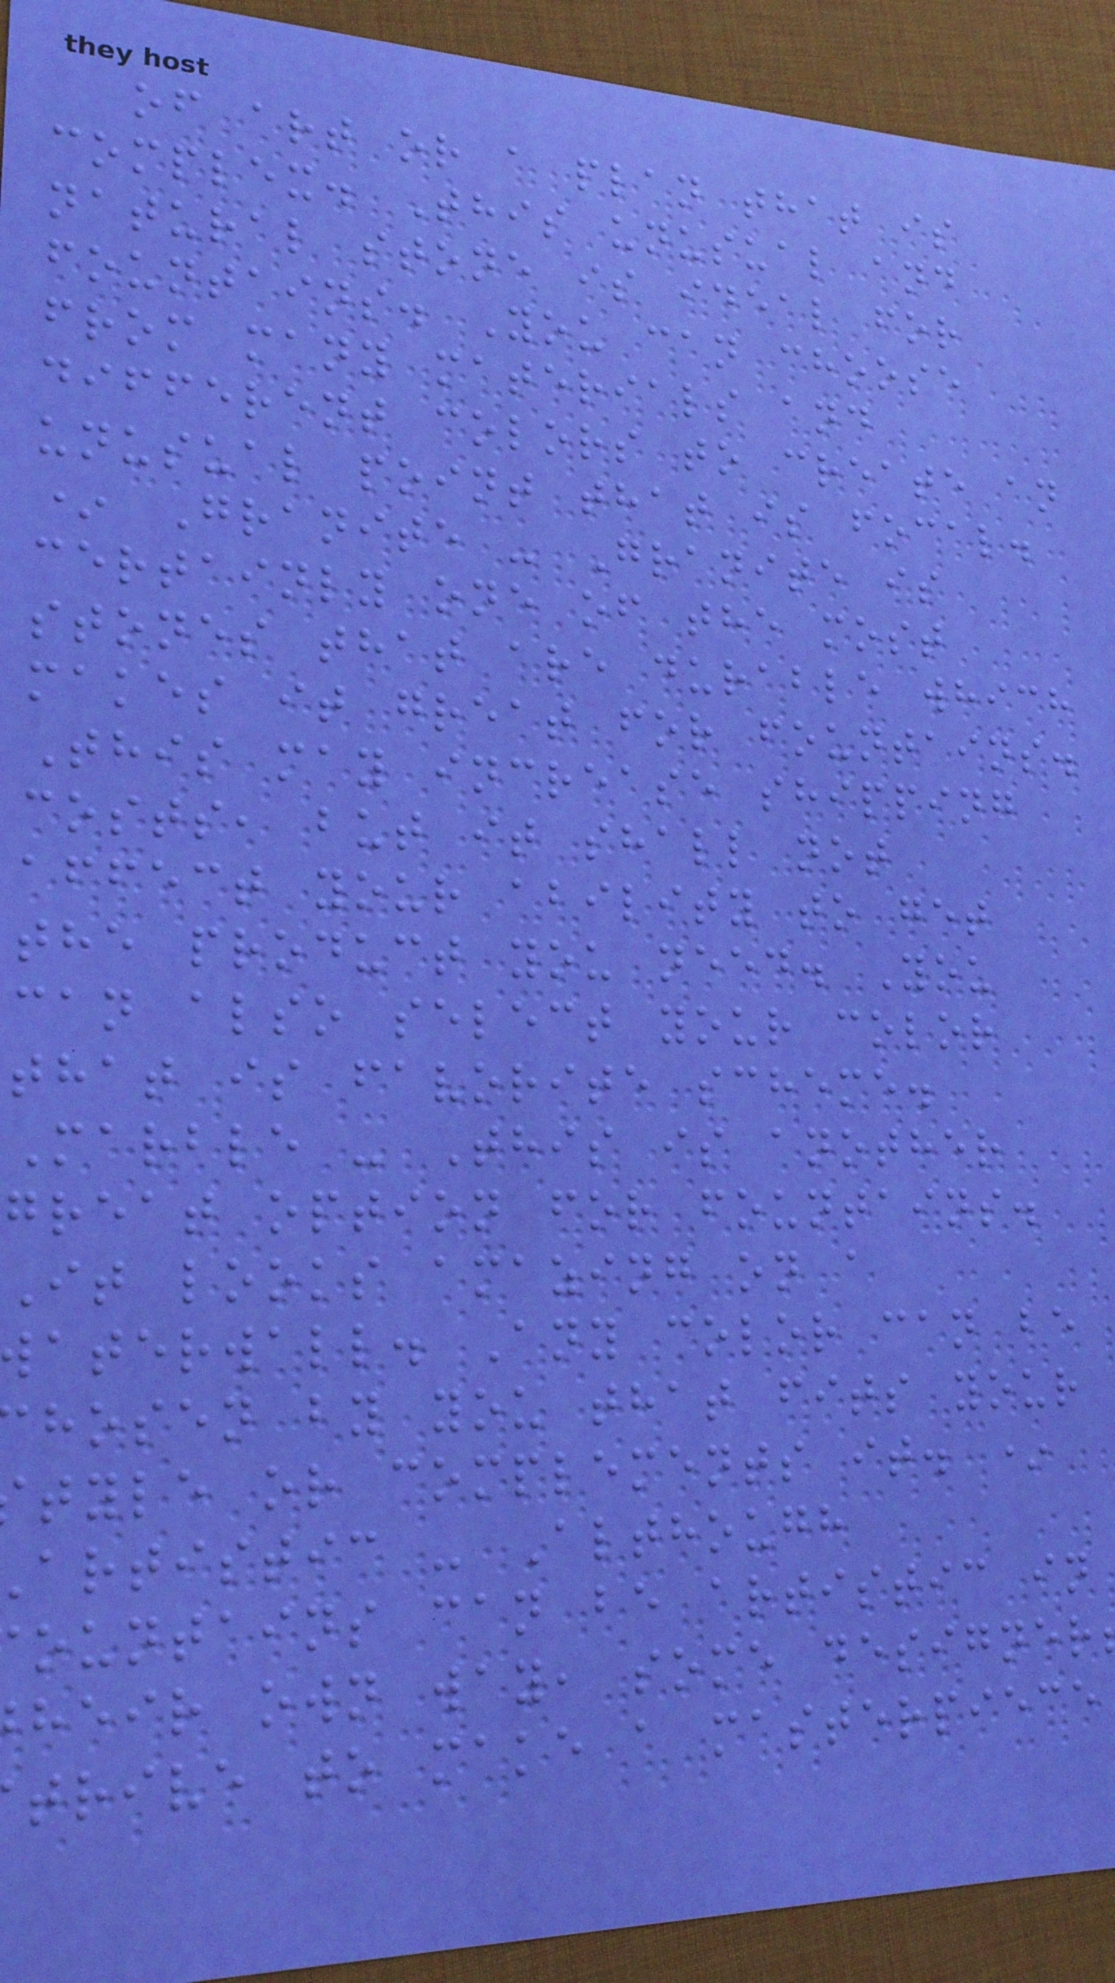of art or a plan that is
complex. This unusual and
natural stone is ideal for
fountains. You can choose
from many materials and
different colors to create an
unusual point that is focal.
* Granite - Granite is
certainly one of the most
stones that are durable which
makes it great for fountains.
This may increase shipping
costs, but it shall not
affect your ability to get
the product you need. You
can also select your color
that is favorite scheme.
Marble - This is another
great option for fountains.
It looks amazing on a
aterwall. Any color can be
hosen by you that fits your
tyle or complements it. *
artistic - Although
ountains can be artistic in
heir own way, some designer
trive to make a masterpiece
